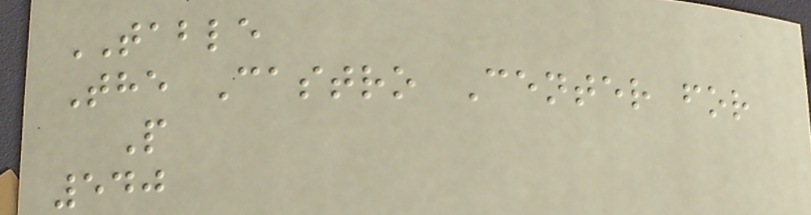TABLE
The Castro Center for
P
540
